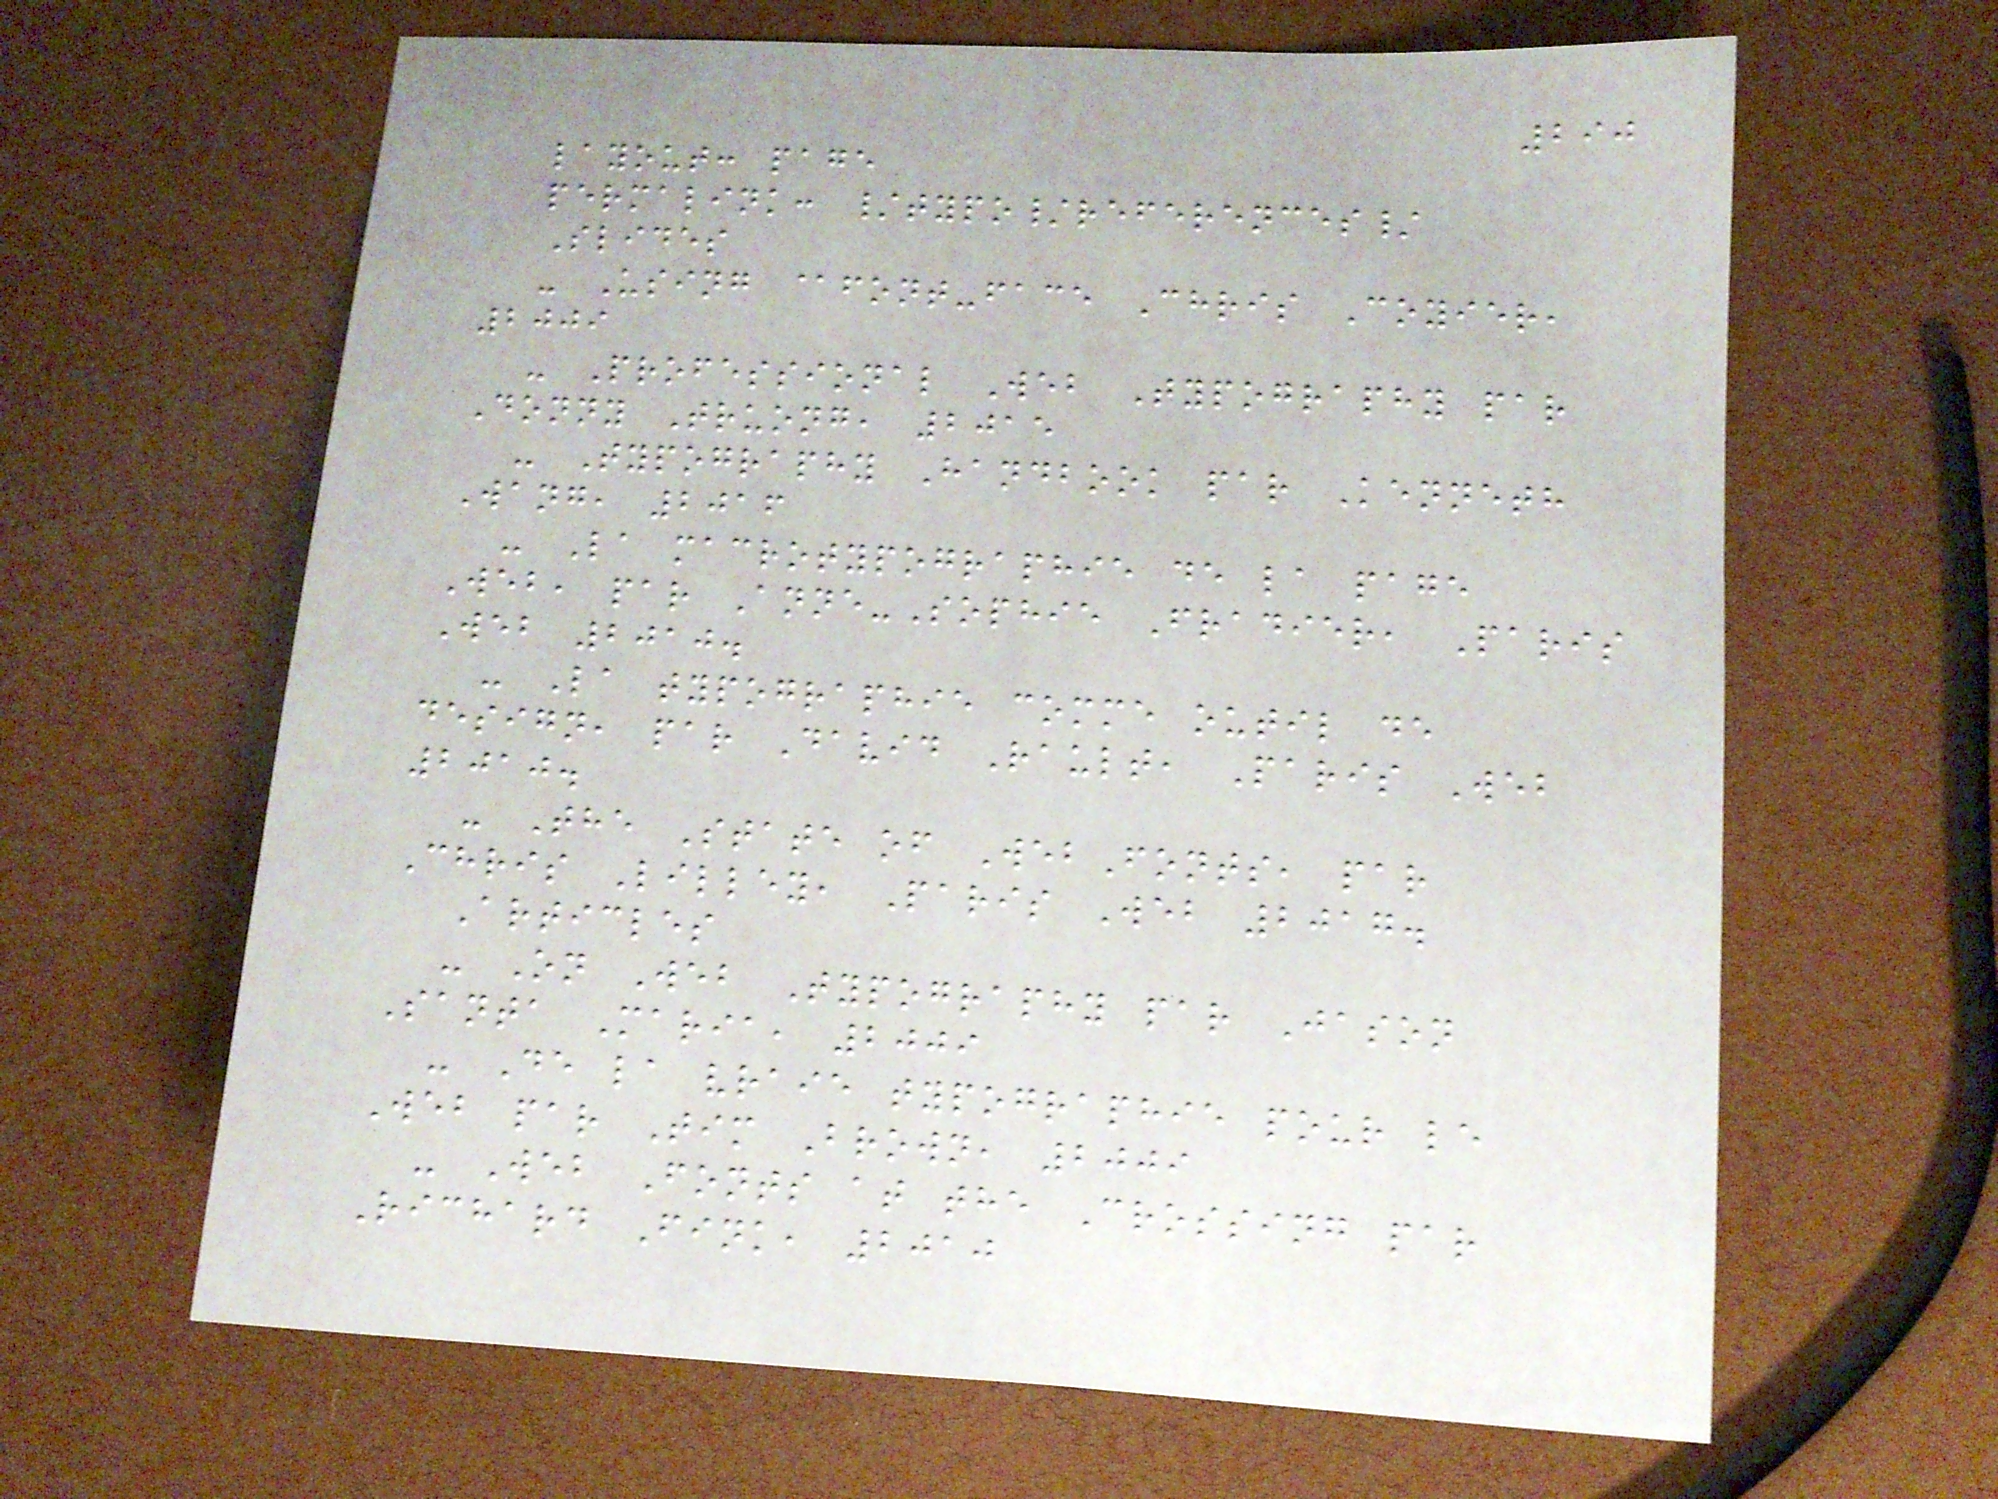290
layout: page
permalink: /typo/references/
Slides
- Using @font-face Chris Coyier,
2009
- Professional Web Typography par
Donny Truong, 2015
- Typography Handbook par Kenneth
Wang, 2016
- La macrotypographie de la page
Web, par Anne-Sophie Fradier, Paris
Web 2010.
- La typographie comme outil de
design, par David Rault, Paris Web
2010.
- The State of WebFonts, par
Chris Lilley, Paris Web 2017.
Articles
- On Web Typography par Jason
Santa Maria, 2009
- De la vraie typographie pour le
Web par Tim Brown, 2009
- Web Fonts at the Crossing par
Richard Fink, 2010
